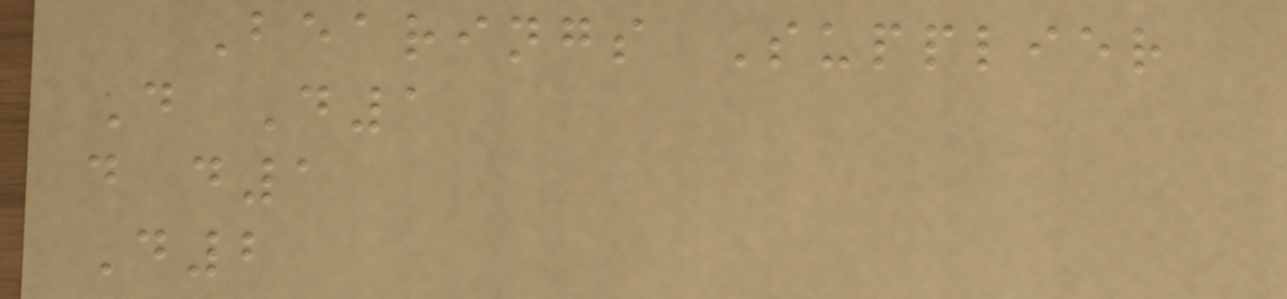Bearings Supplier
D D1
d d1
D2
